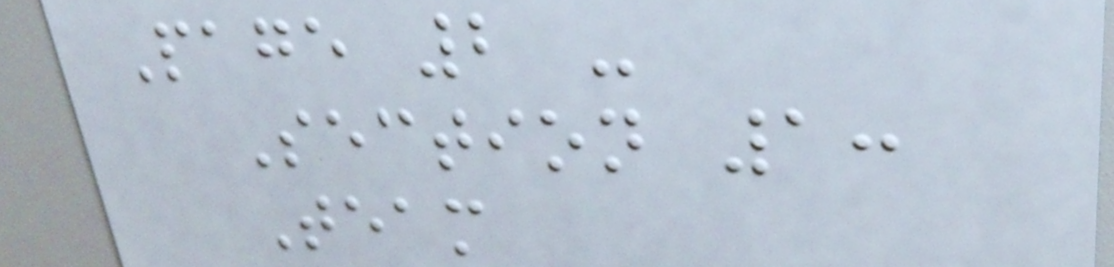Page 2 -
Section 1:
Team
